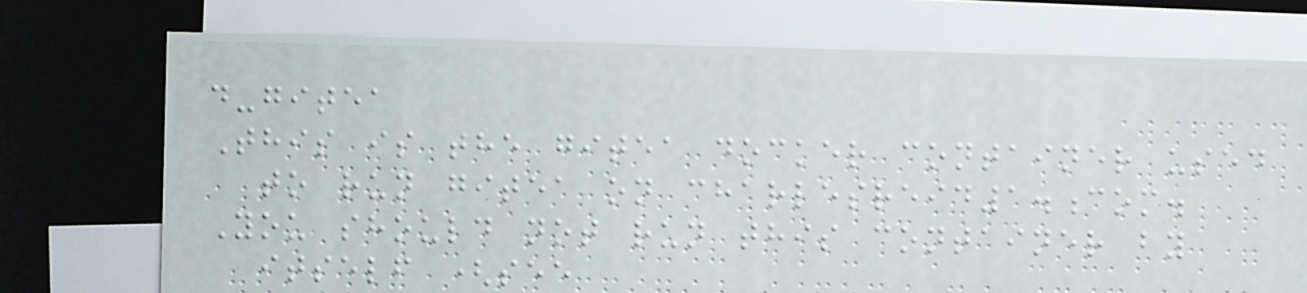d-gitea
This is the gitea docker container used
to run gitea on charlesreid1.com.
You should not run this container by
itself (see
